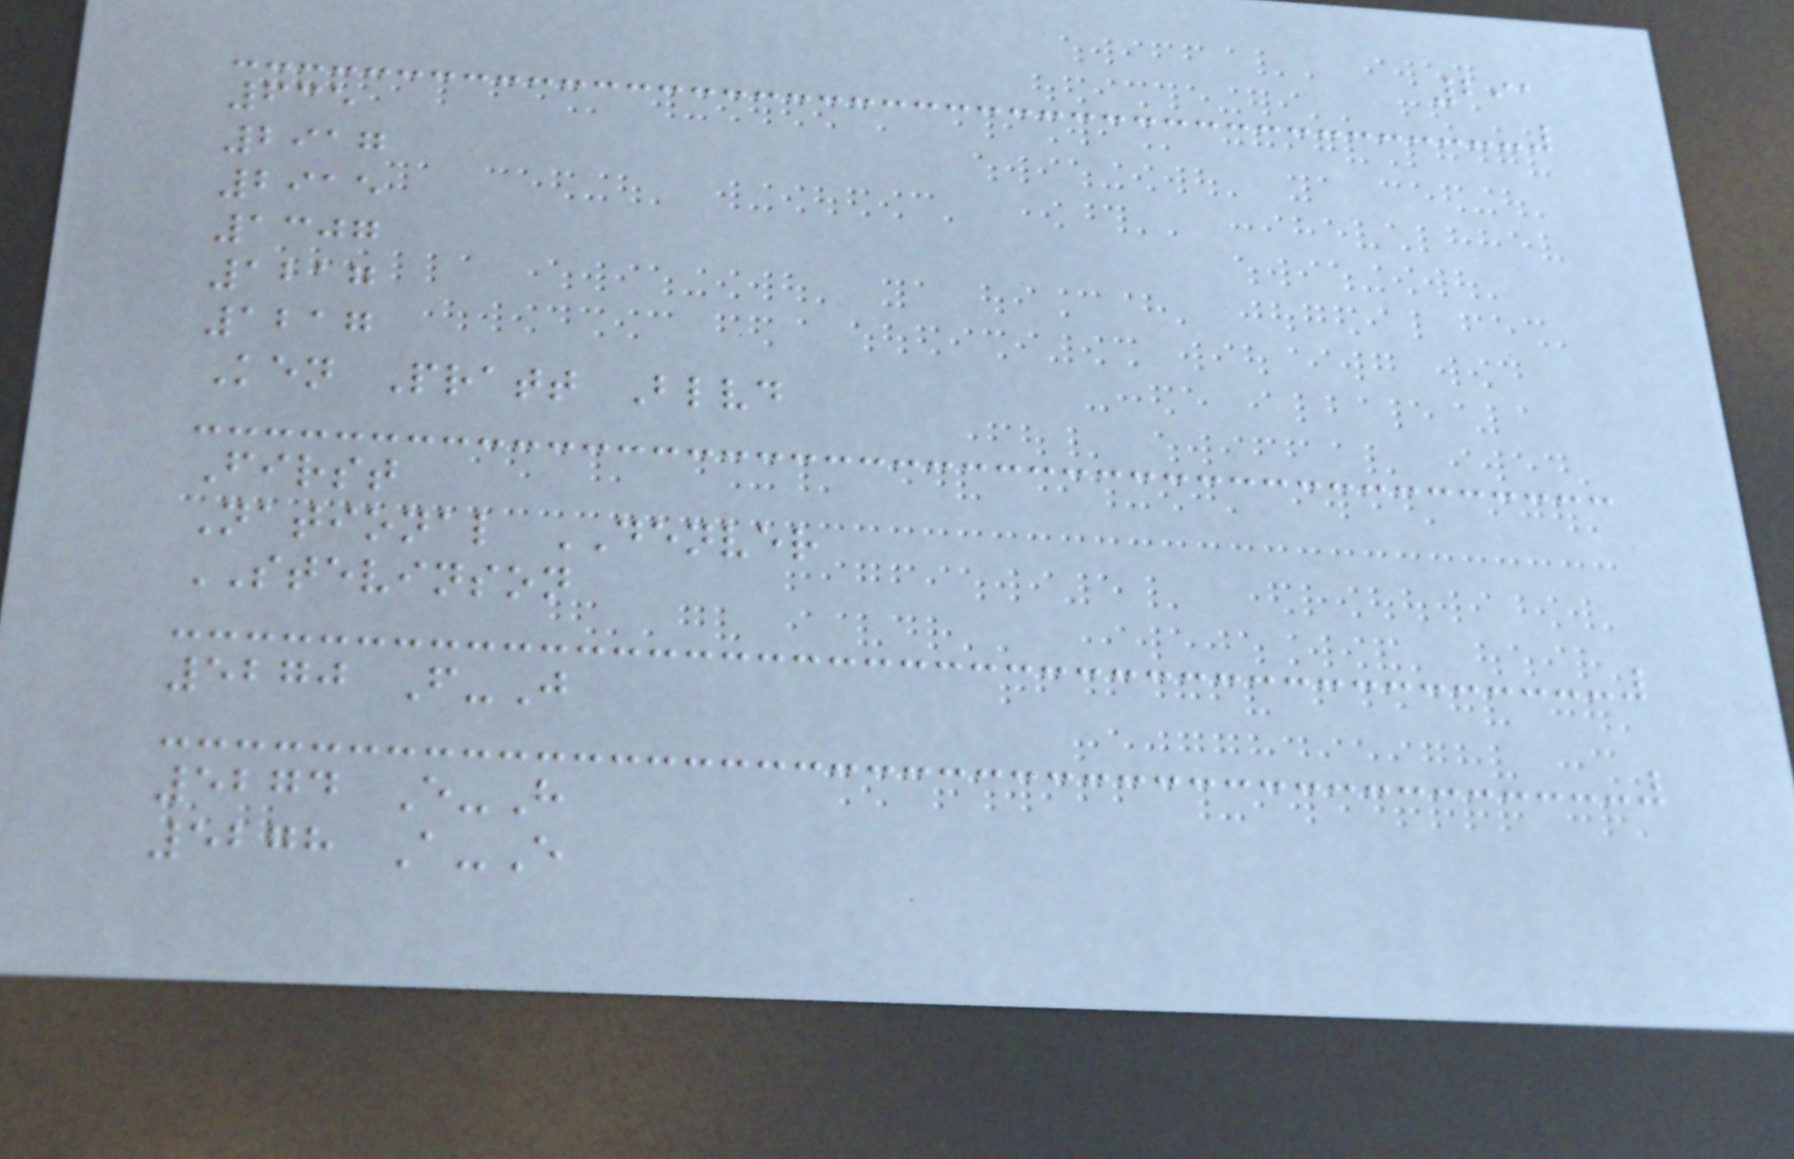291
635
2917
2915
1307
1217
1217
Ken Pratt Blvd
First
National DENVER
STEVINSON
5270 F-J
5274 E-H
5278 A-E
